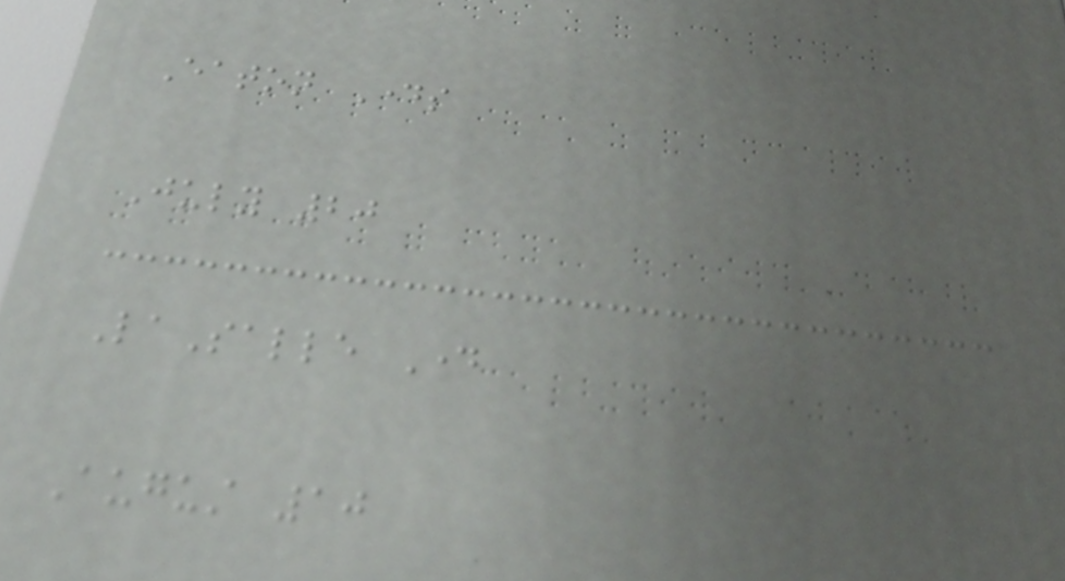Eaton Days
July 20
LaSalle Day
August 10
